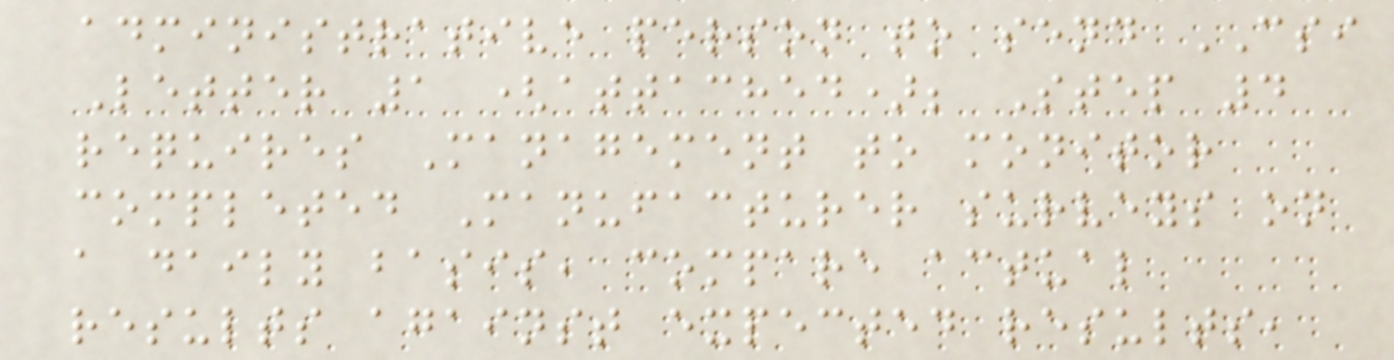administrative person to send CSI
Letter 1 (attached); Step 4
requires Management to monitor
completed Manufacturer surveys on
a daily basis, compare actual
results against expected results,
